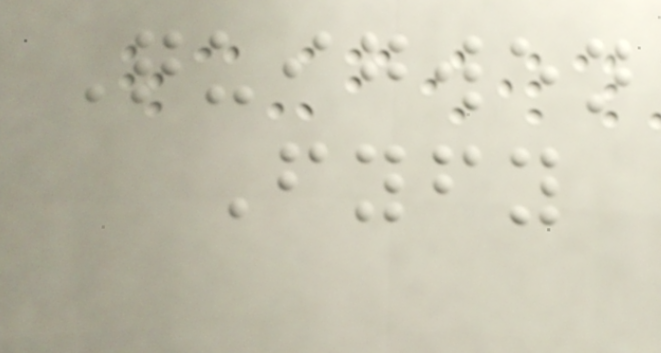Quigwen
Fyfy
